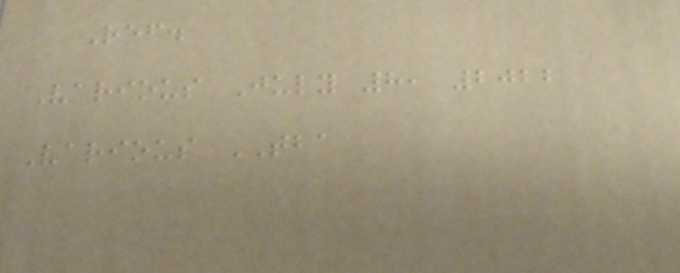Ref.
Various July 8, 2022
Various TBA
